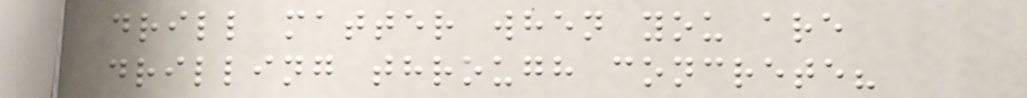drill matter when you are
drilling through concrete?
